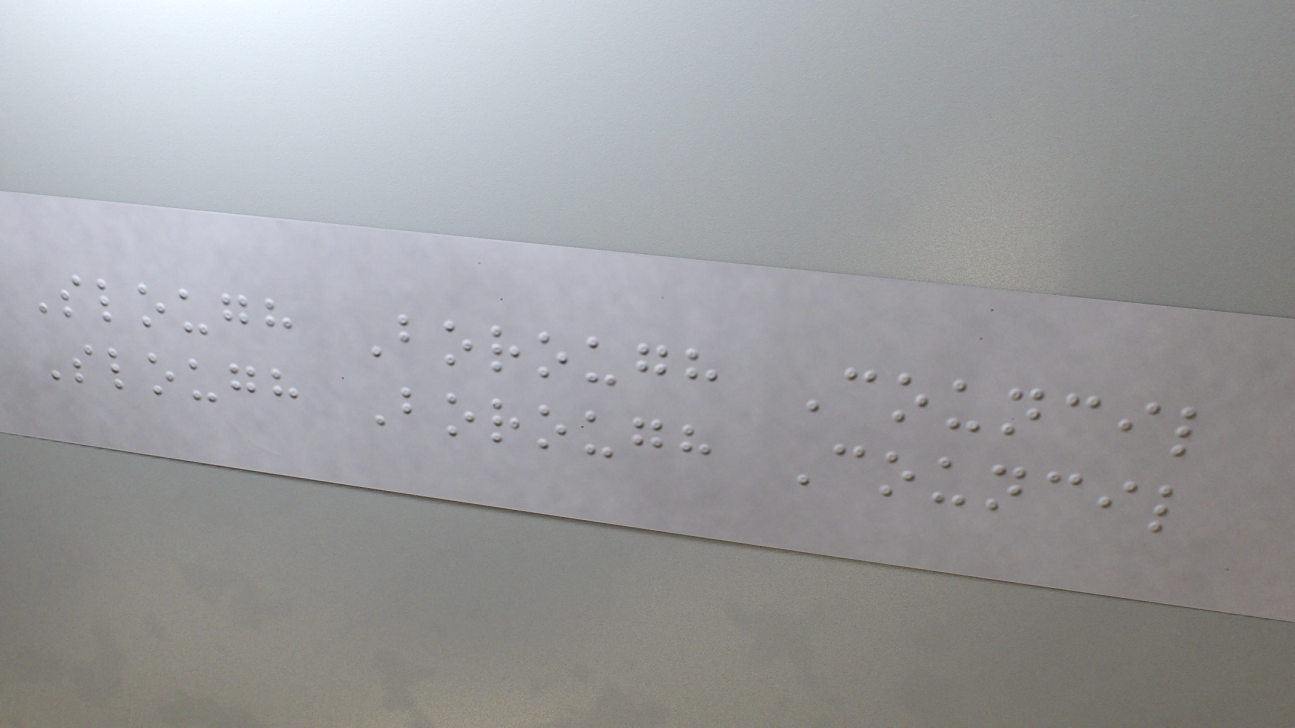Slough Borough Council
Slough Borough Council
